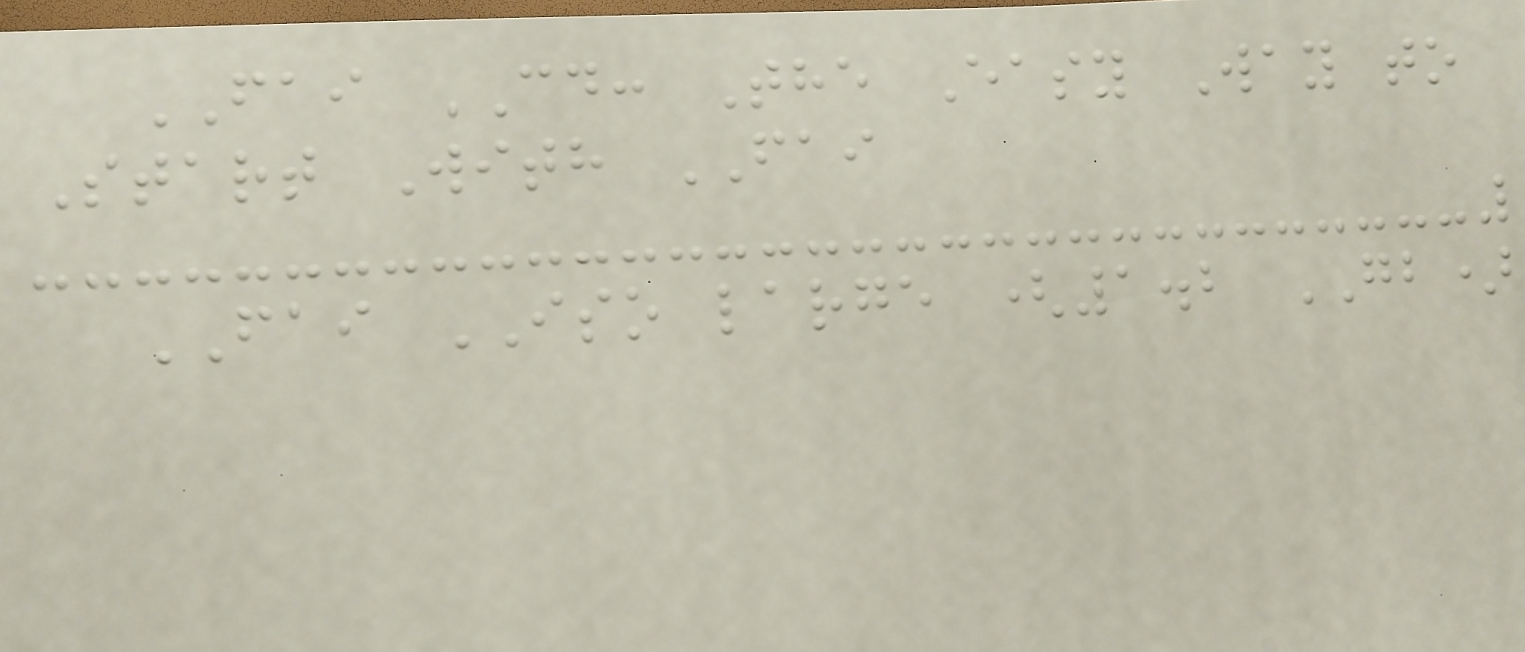FAI CD: The Easy Way to
Start With FAI
FAI ISO large (1.2 GB)
